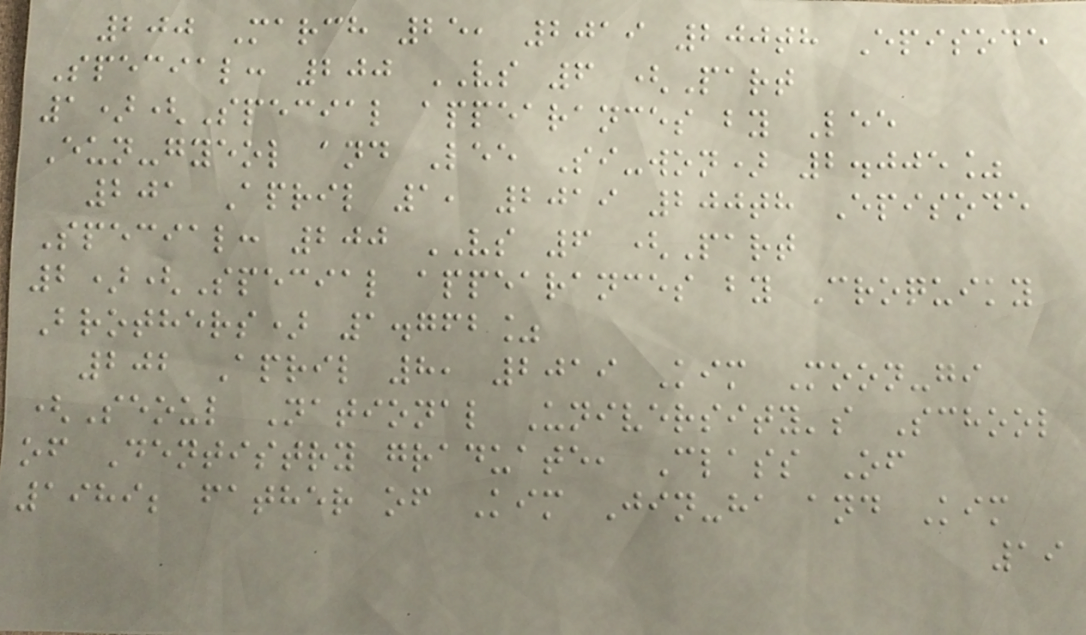200 March 25, 2019 200th Episode
Special: 200 VS 6 (Part
1)(Special appearances by Lee
Eun-gyeol and Lee Si-won) 2.005%
201 April 1, 2019 200th Episode
Special: 200 VS 6 (Part
2)(Special appearances by Croquiky
Brothers) 1.762%
202 April 8, 2019 Kim Moon-gi
(Seoul National University's School
of Dentistry graduate, Class Of
1989; father of Kim Jin-ha and Kim
19
